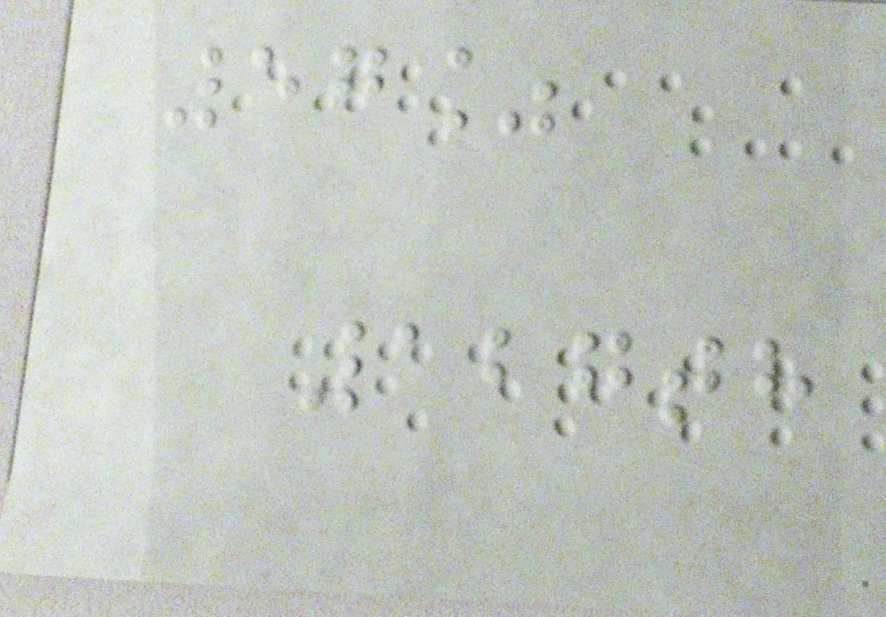57%
127th
